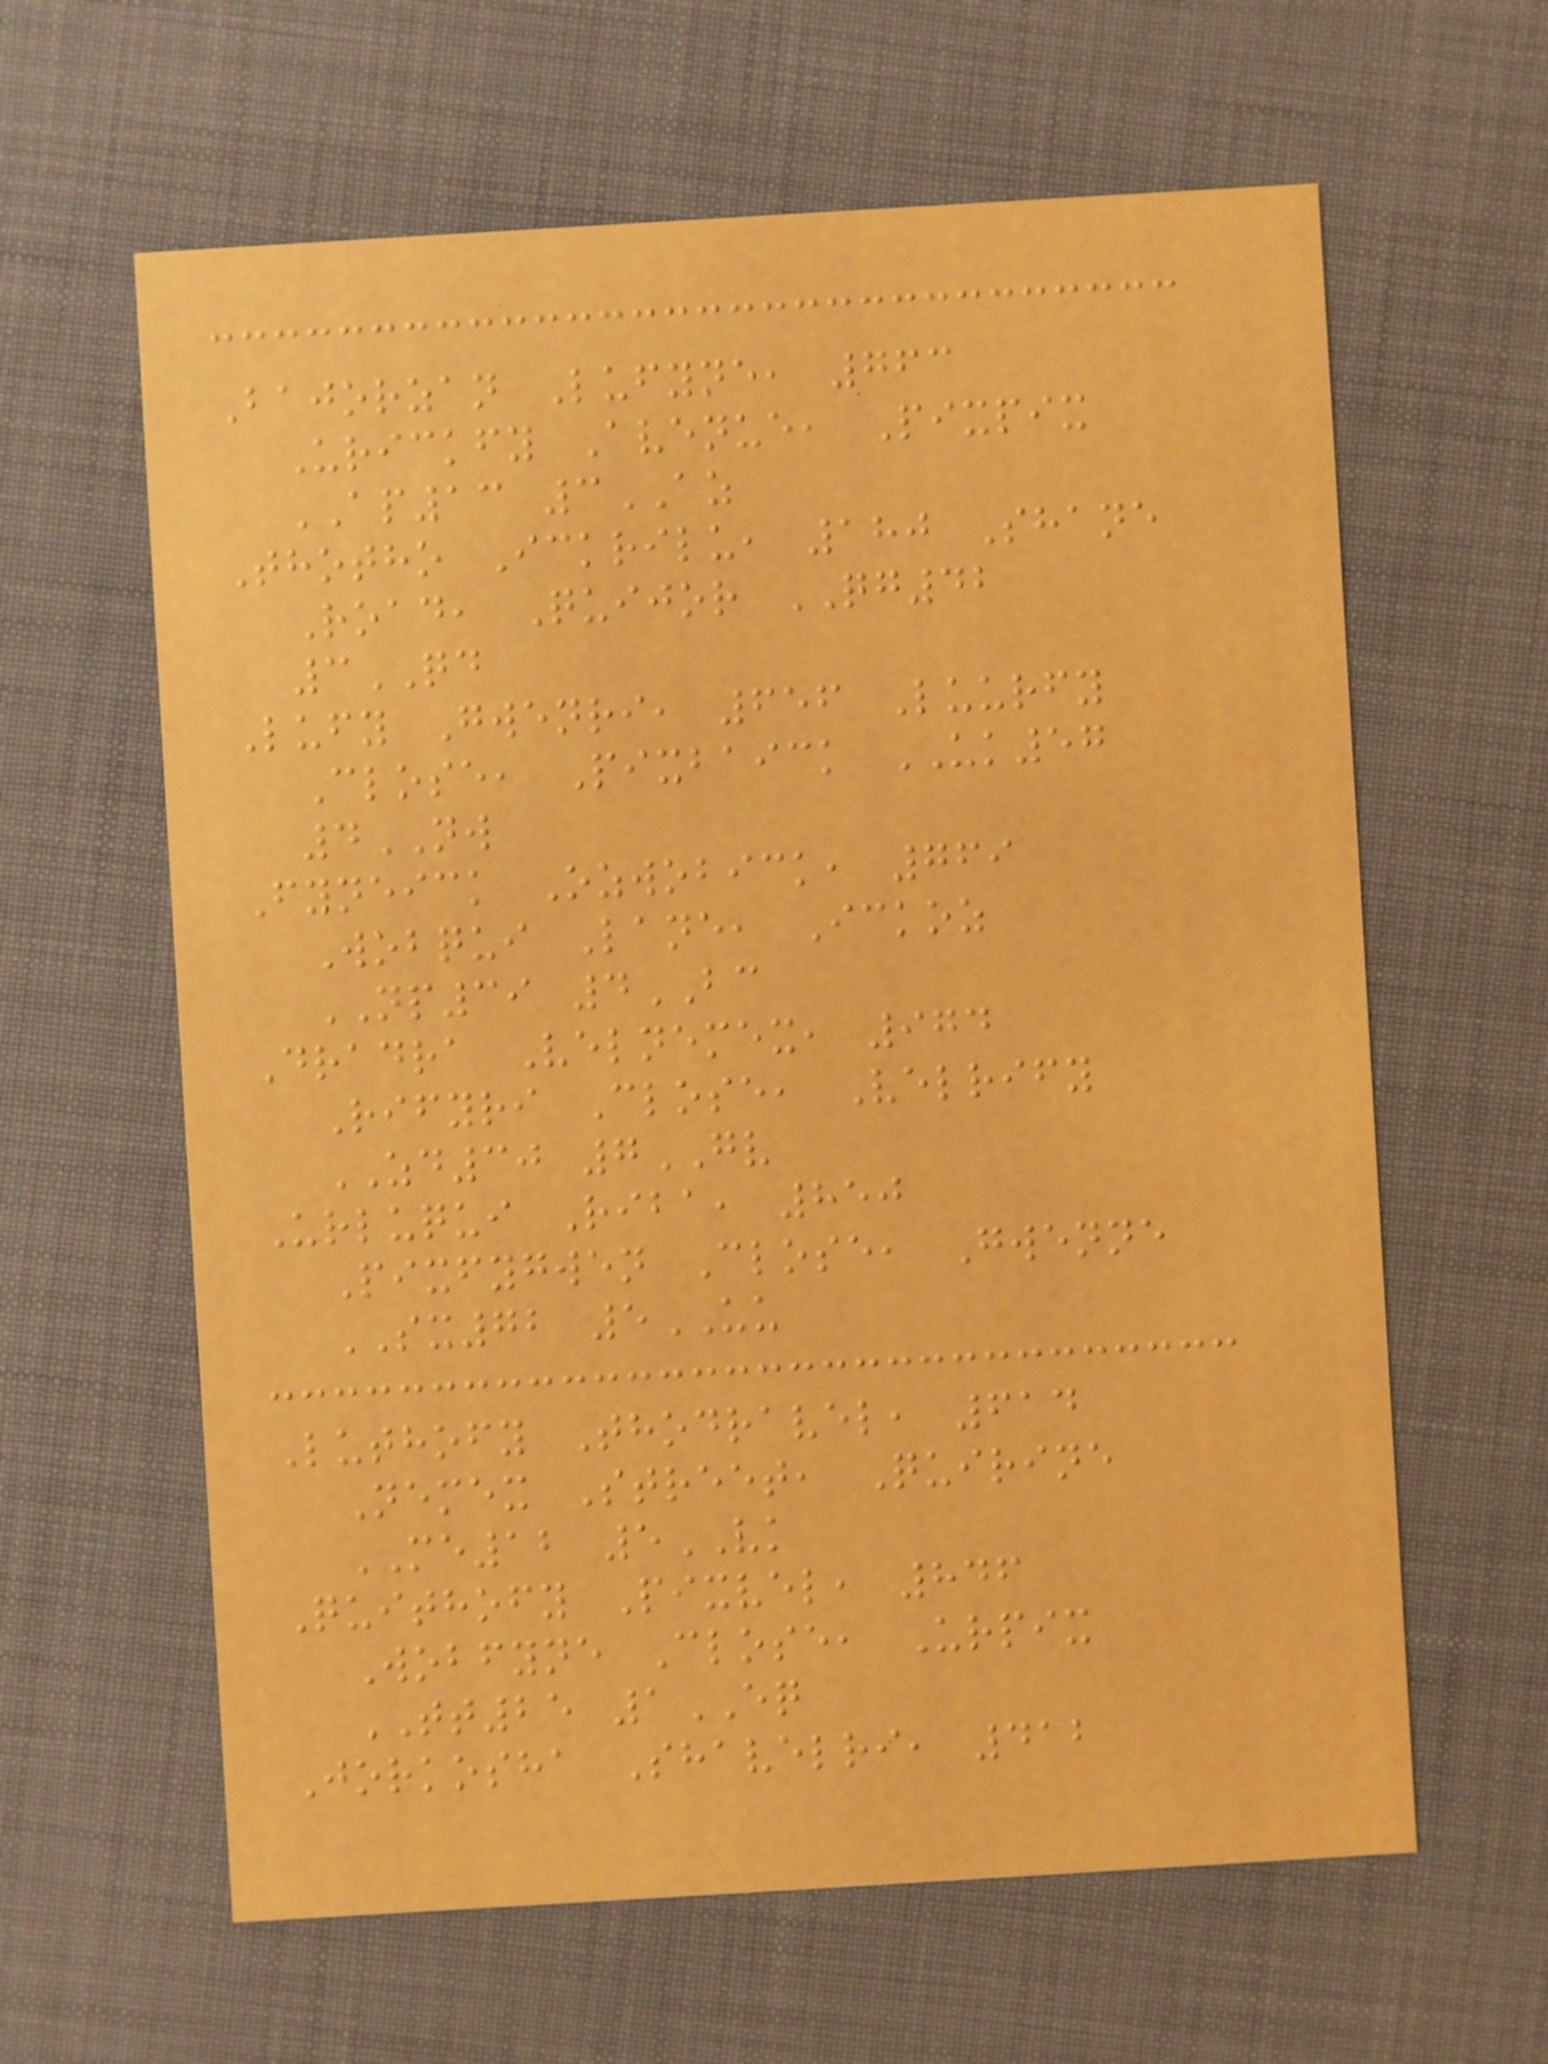Bajorzan Lufyne, 763
Urickfy Avenue, Pixpix
AP13 3AZ
Thotho Ickrilu, 180 Shane
Road, Quijor QG42
3QD
Lufy Gwenri, 656 Luurfy
Close, Pixbaick UK57
4NW
Fyneick Ozwobick, 769
Wobqui Lane, Ickoz
NP39 4BC
Dradra Velnemex, 974
Rifyri Close, Velrify
ZD30 7GV
Urluqui Riba, 850
Pixfygwen Close, Gwenne
SX72 5UU
Luthofy Thodravel, 614
Nemex Street, Quirine
ME12 5VK
Quithofy Pixvel, 846
Wobfyne Close, Urpix
TT25 1EQ
Jorkosha Shavelri, 412
